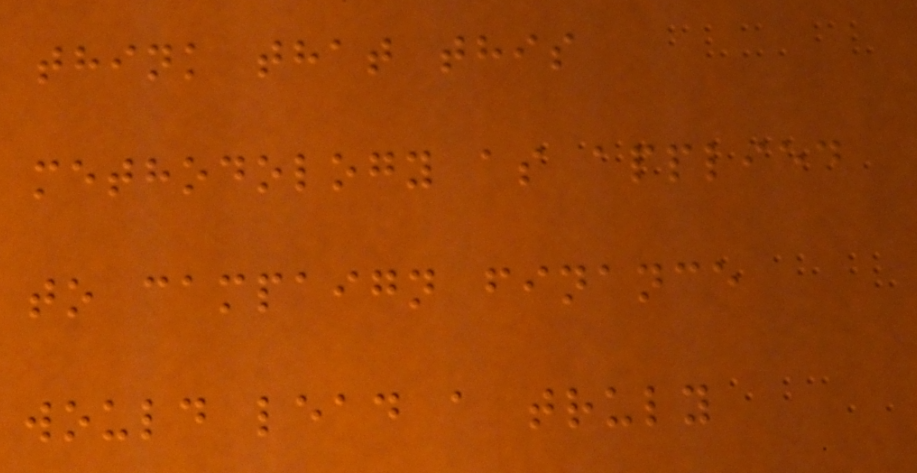think that this
methodology as applied
to campaign finance
would lead a truly
